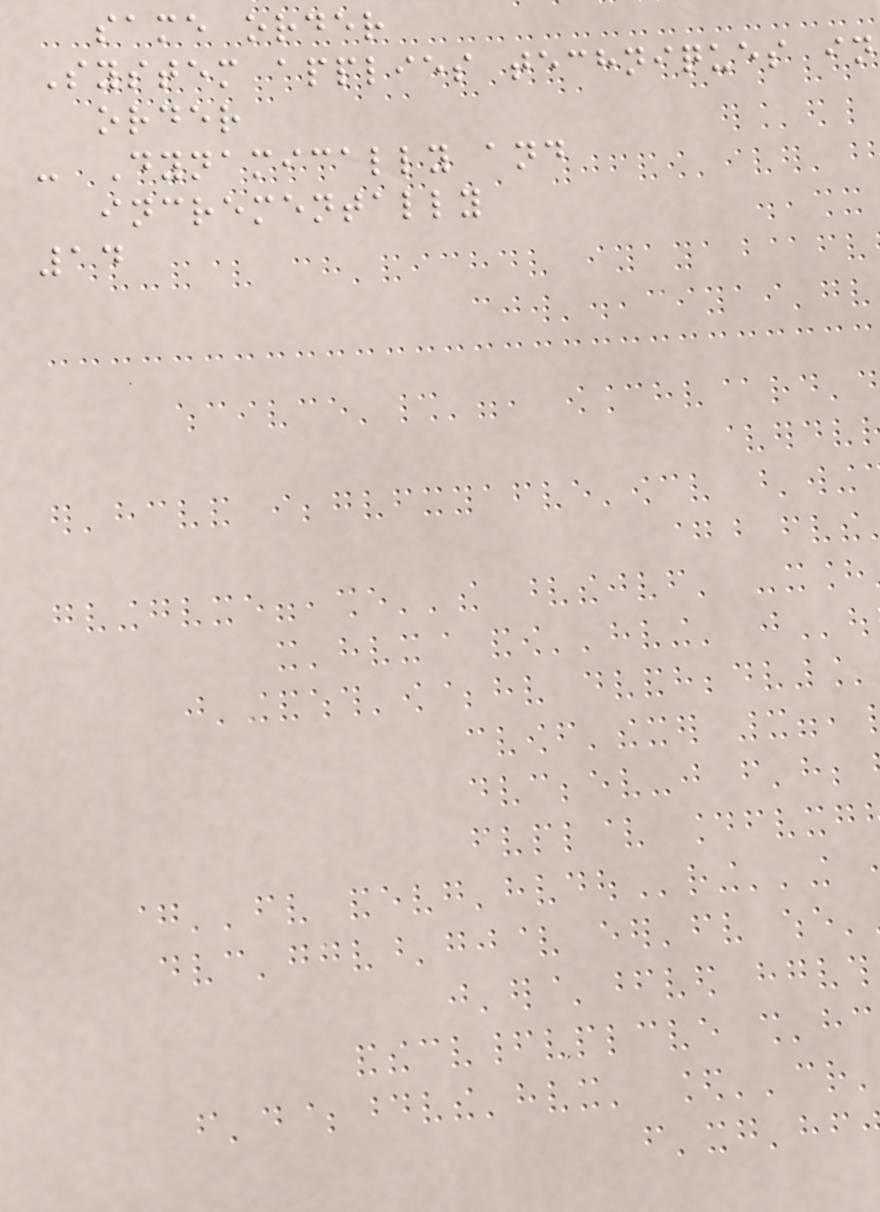same order
System applies techniques in
order
- Dynamically and
incrementally
14
